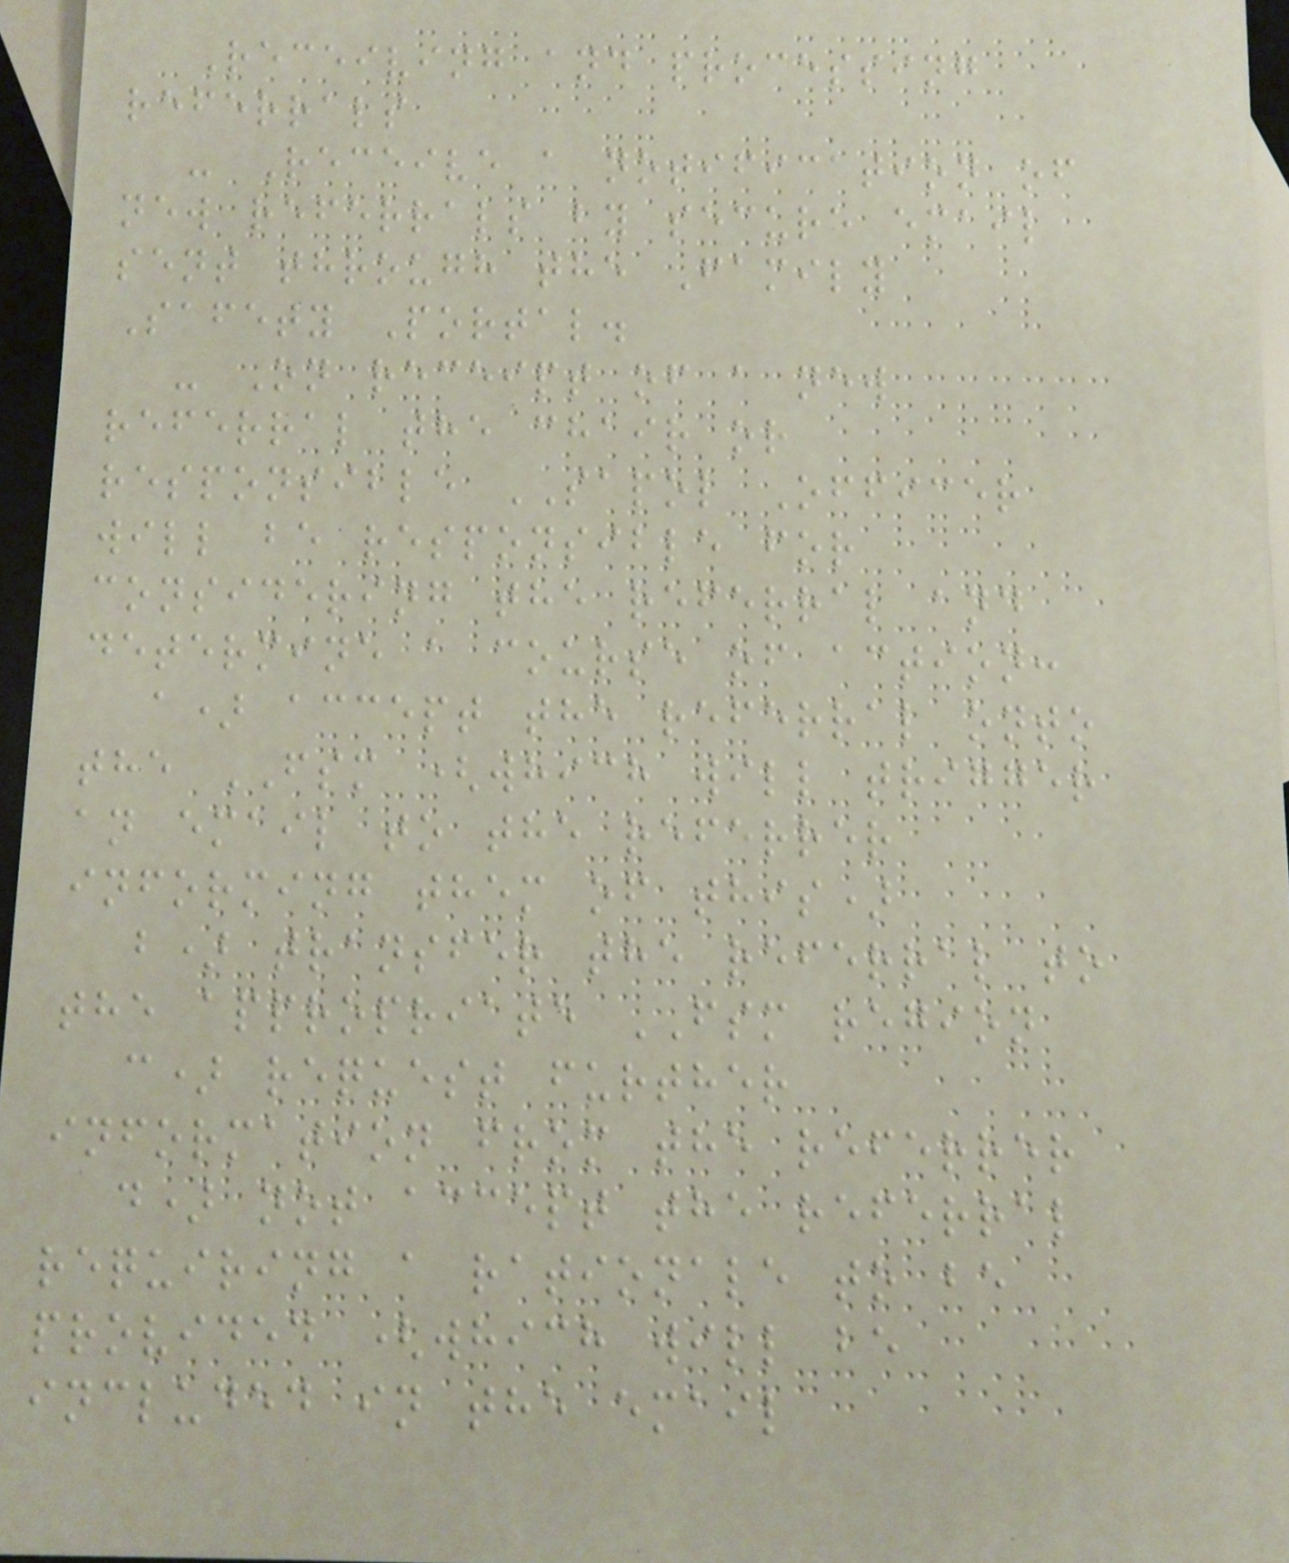Receiving and processing
referrals
- Receive a notification of
new referrals by secure email
sent through the Family
Safety Portal.
- On receipt of a new
referral the chair or
responsible SAPOL Officer
will be responsible for
considering the referral and
determine a course of action:
a) accept the referral onto
the FSM (which will trigger
an email to the referrer
informing them of this)
b) transfer the referral to
the appropriate FSM region
c) request further
information from the referrer
d) not accept the referral
requiring a rationale to be
provided (which will be
included in the email
